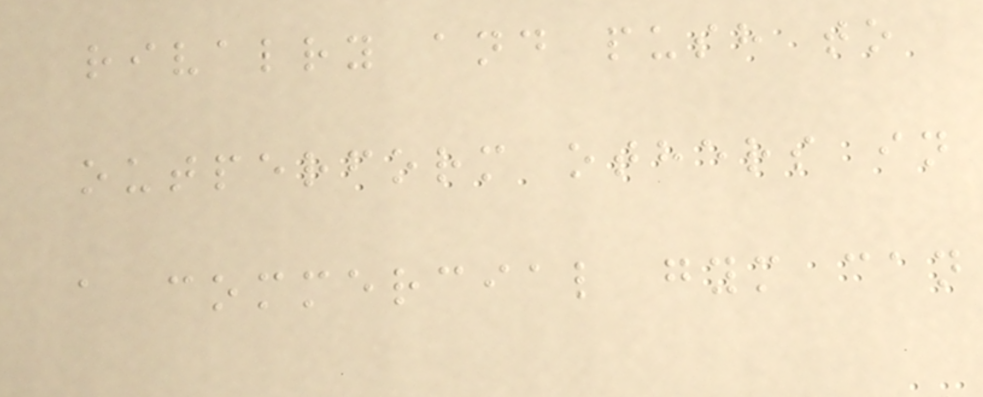rivalry and push to
outperform others in
a commercial gym can
